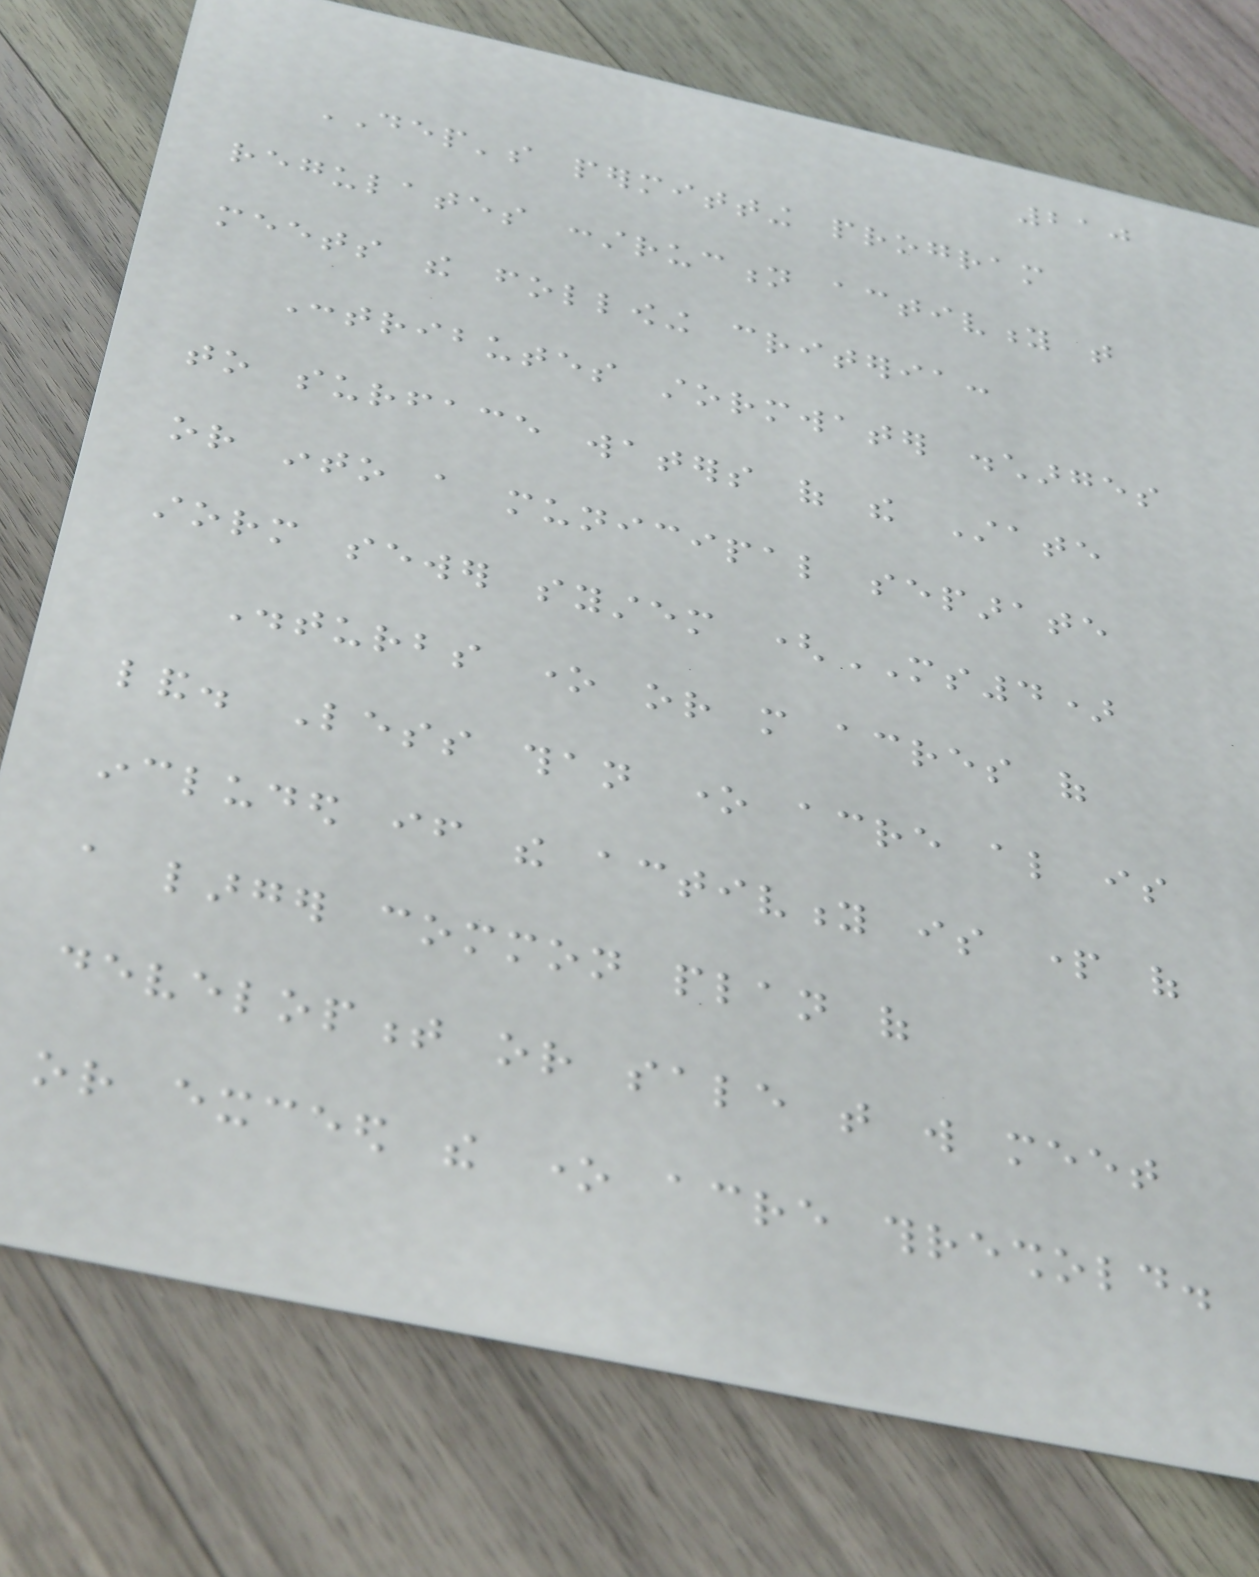210
DEP's permitting program
regulates construction activity that
meets the following criteria:
Contributes stormwater discharges
to surface waters of the State
or into a municipal separate
storm sewer system (MS4)
Disturbs one or more acres of
land. Less than one acre also is
included if the activity is part of
a larger common plan of
development or sale that will meet
or exceed the one acre threshold.
